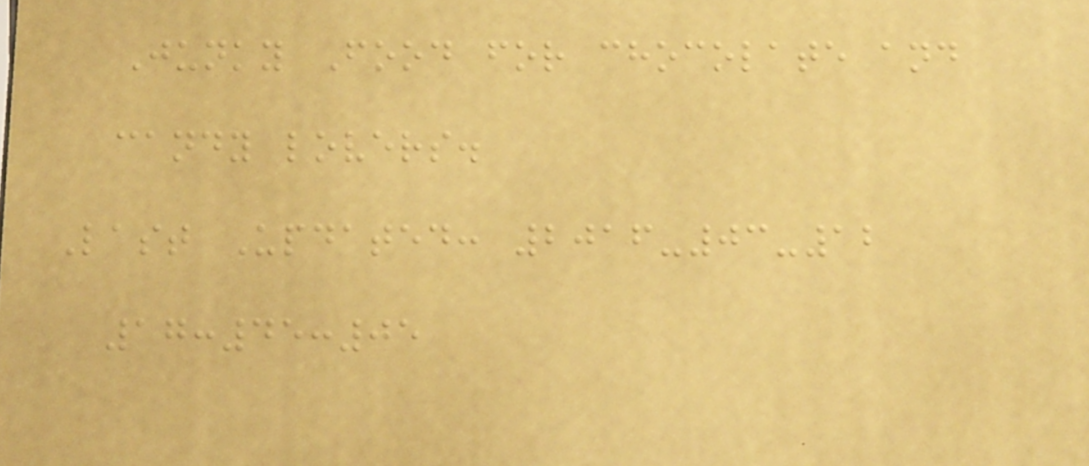Junky Food for chocolate and
candy lovers.
Last Updated: 2016-03-12
17:45:05
